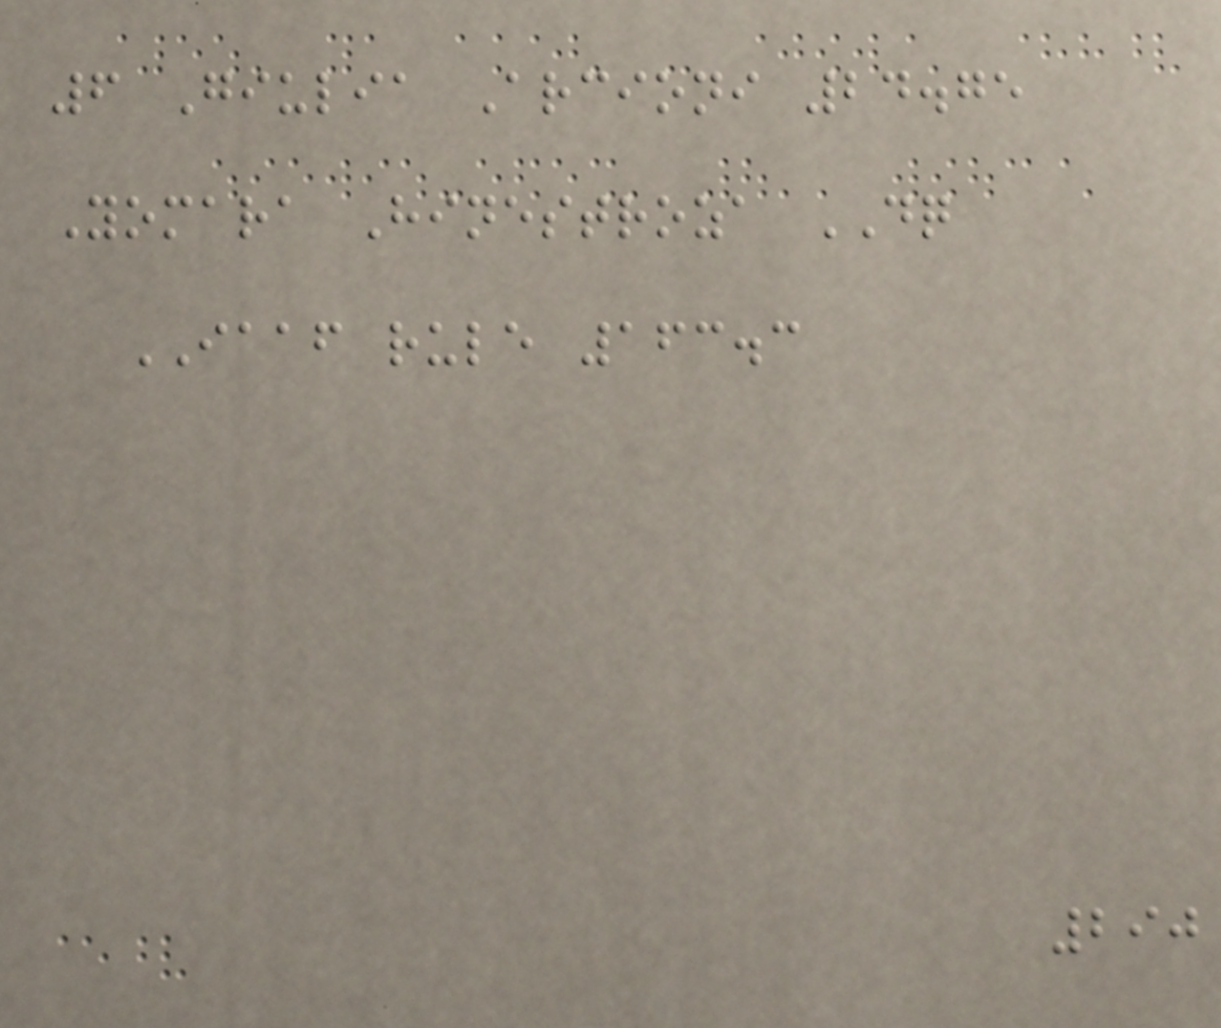6 Giulia Arcioni 24.75
Yomara Hinestroza DQ
IAAF rule 163.3
290
